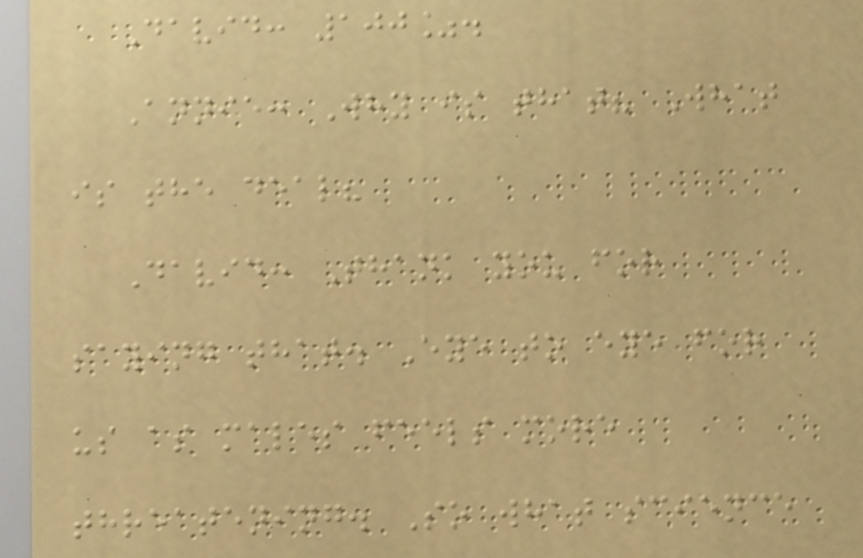David: 100%.
Annie: Why is that? What
is the deal?
David: Thank you for
saying that. Eye to eye for
us as males feels more
threatening. So what science
